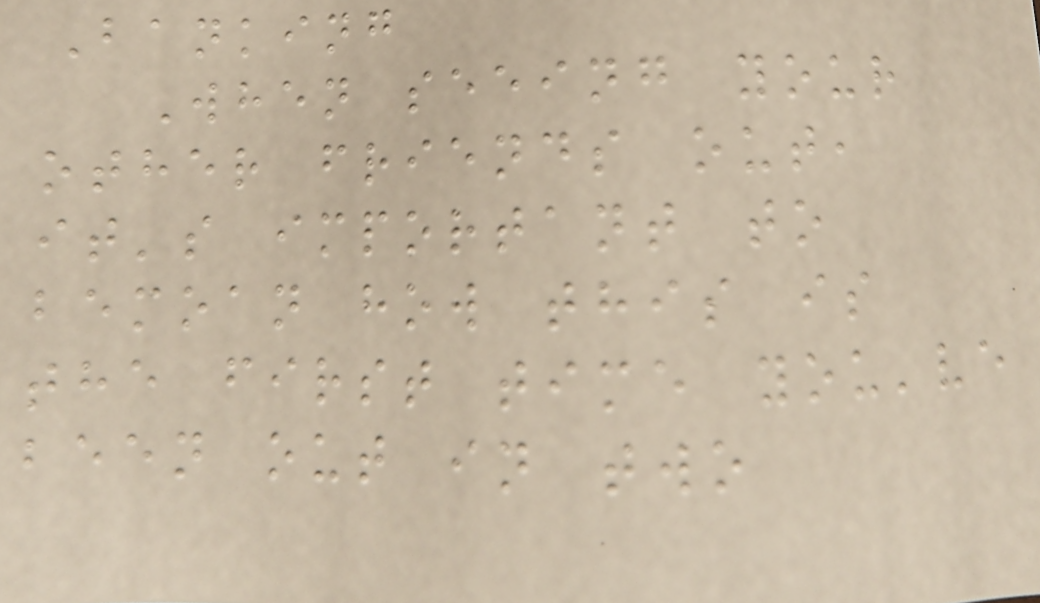Banking
When seeing your
other friends out,
it's important to
bemoan how this is
the first time you've
been out in two
